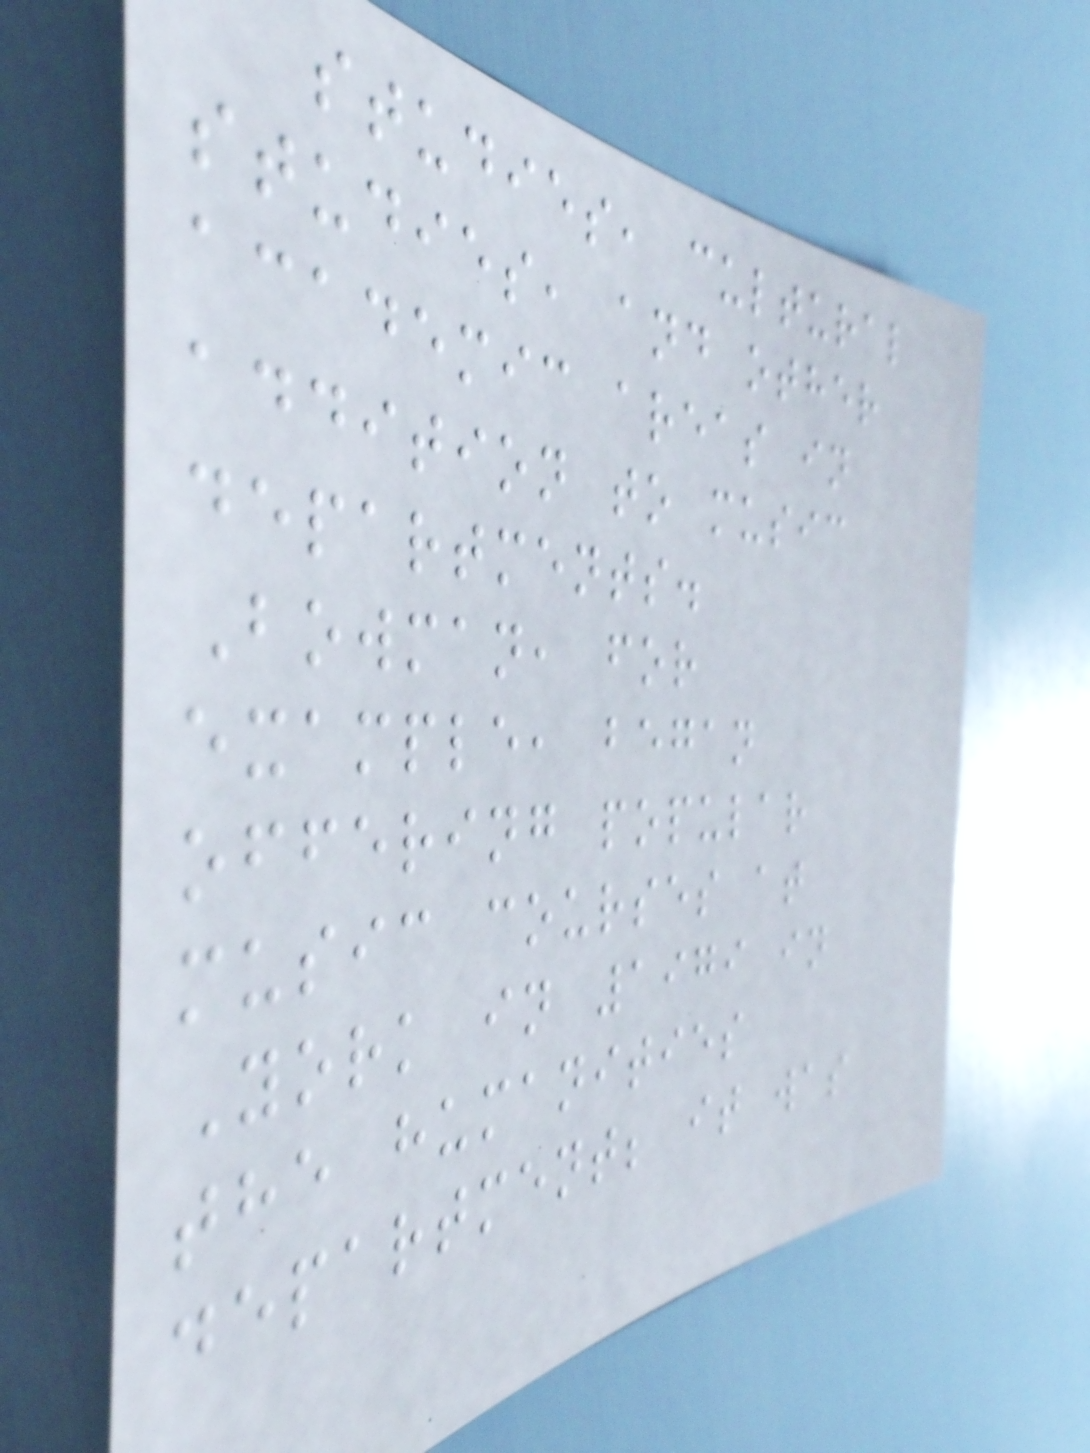studies, cultural
studies, and other
academic areas in
addition to music
departments.
Bowman, for
example, began
offering popular
music courses at
York in 1979 in
the humanities
department; it was
